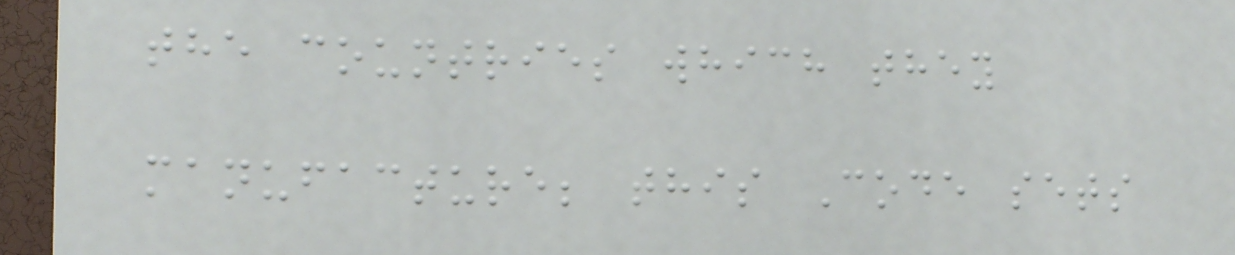the countries which they
manufacture; this Code sets
